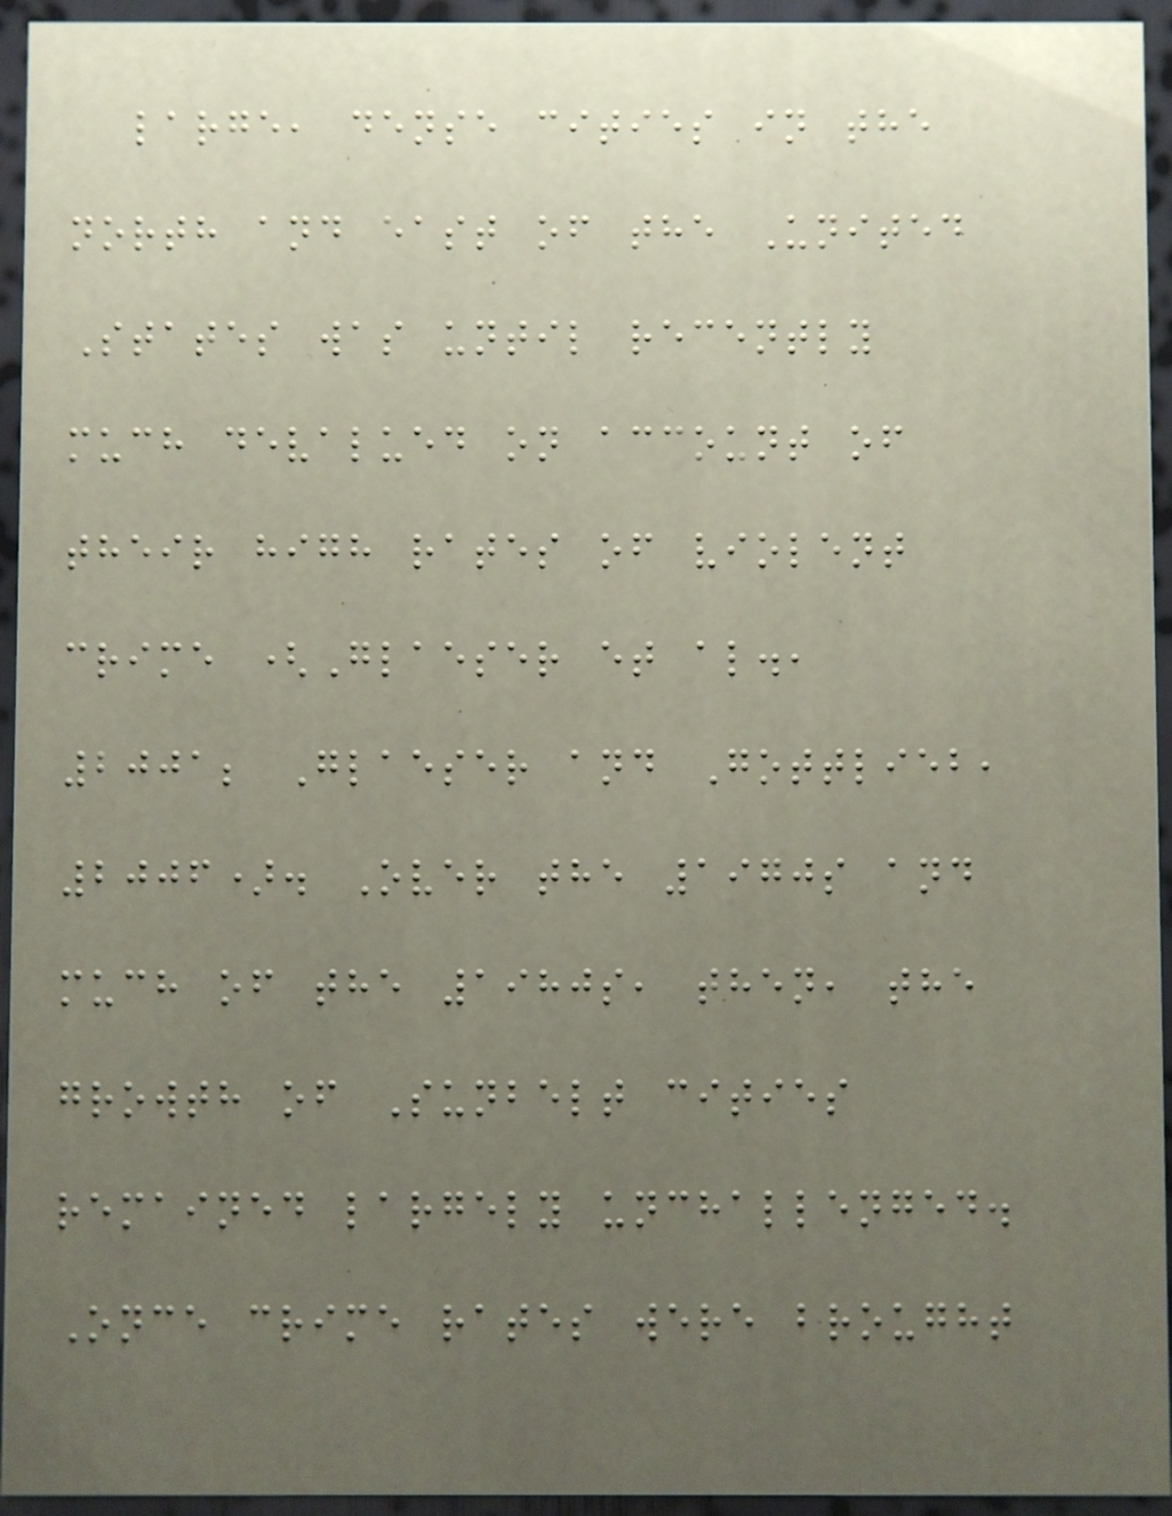large, dense cities in the
north and east of the United
States was until recently
much devalued on account of
their high rates of violent
crime (Glaeser et al.,
2001; Glaeser and Gottlieb,
2006). Over the 1970s and
much of the 1980s, then, the
growth of Sunbelt cities
remained largely unchallenged.
Once crime rates were brought
